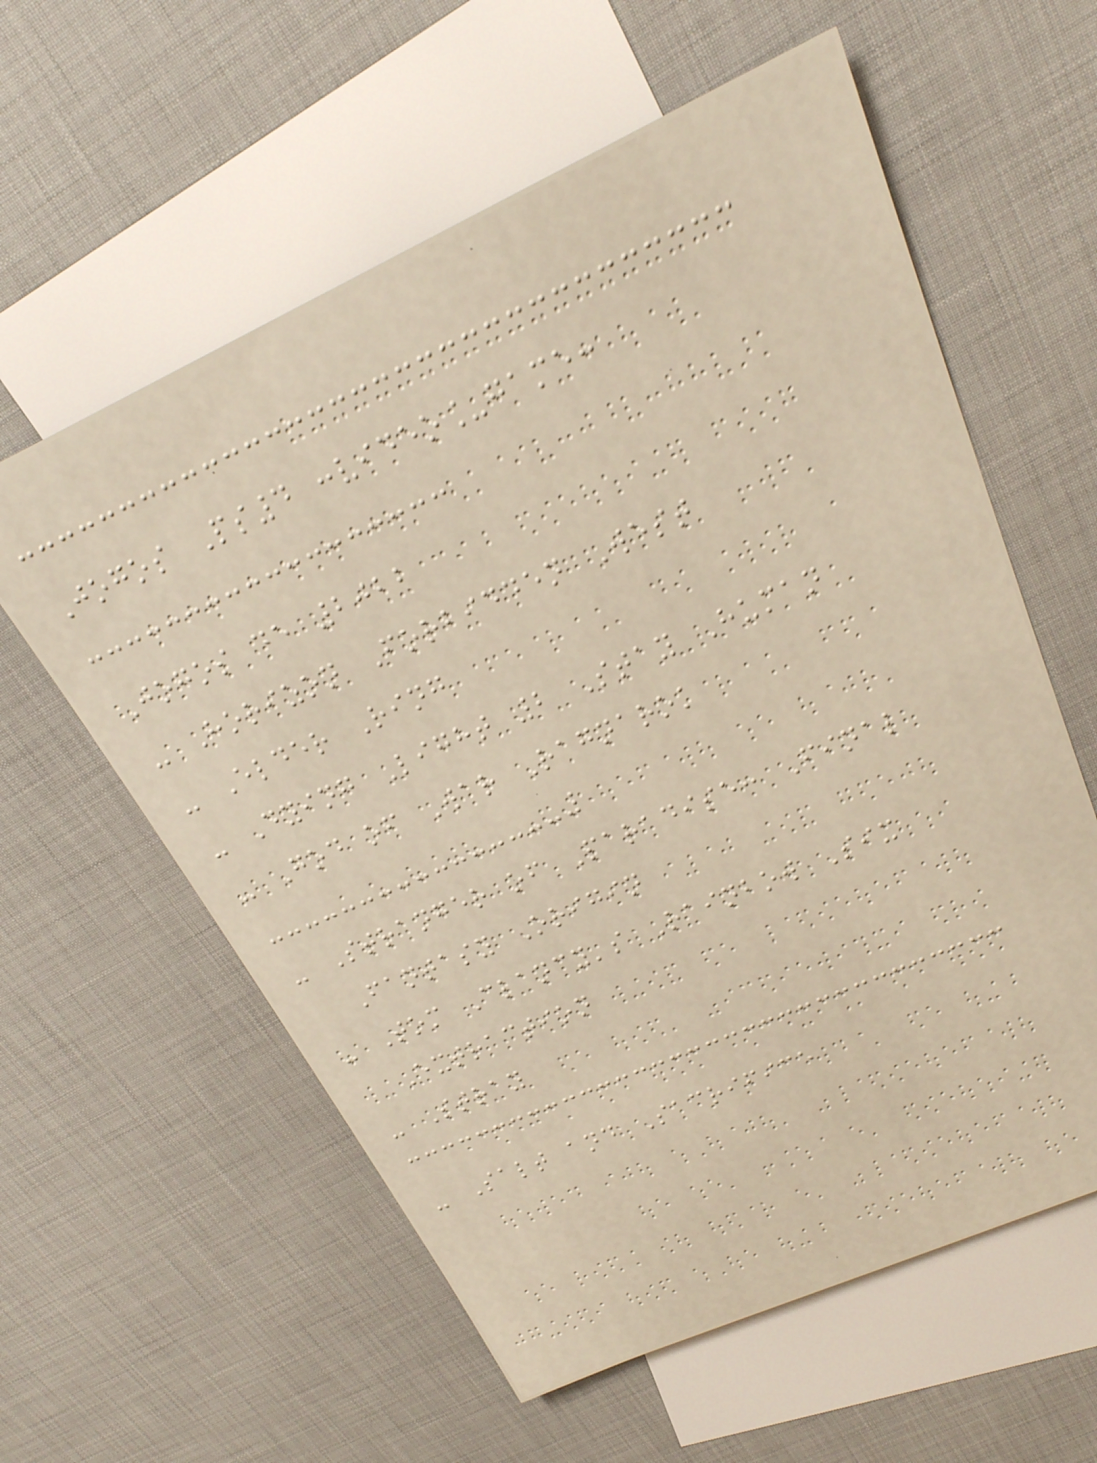Jogos Ps4 :video_game:
Jogos de 2022
- Horizon Forbidden West
- Elder Ring
- Dying Light 2 Stay Human
- God of War Ragnarok
- Stranger of Paradise: Final
Fantasy Origin
- Tom Clancy's Rainbow Six
Extraction
- Stray
- Salt and Sacrifice
